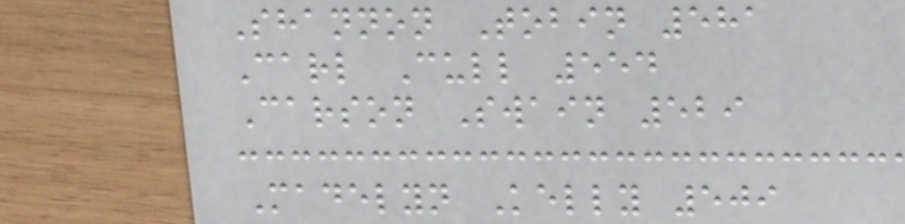Shannon Tobin 581
Carl Cull 554
Carson Swain 529
Madelyn Kelly 509
